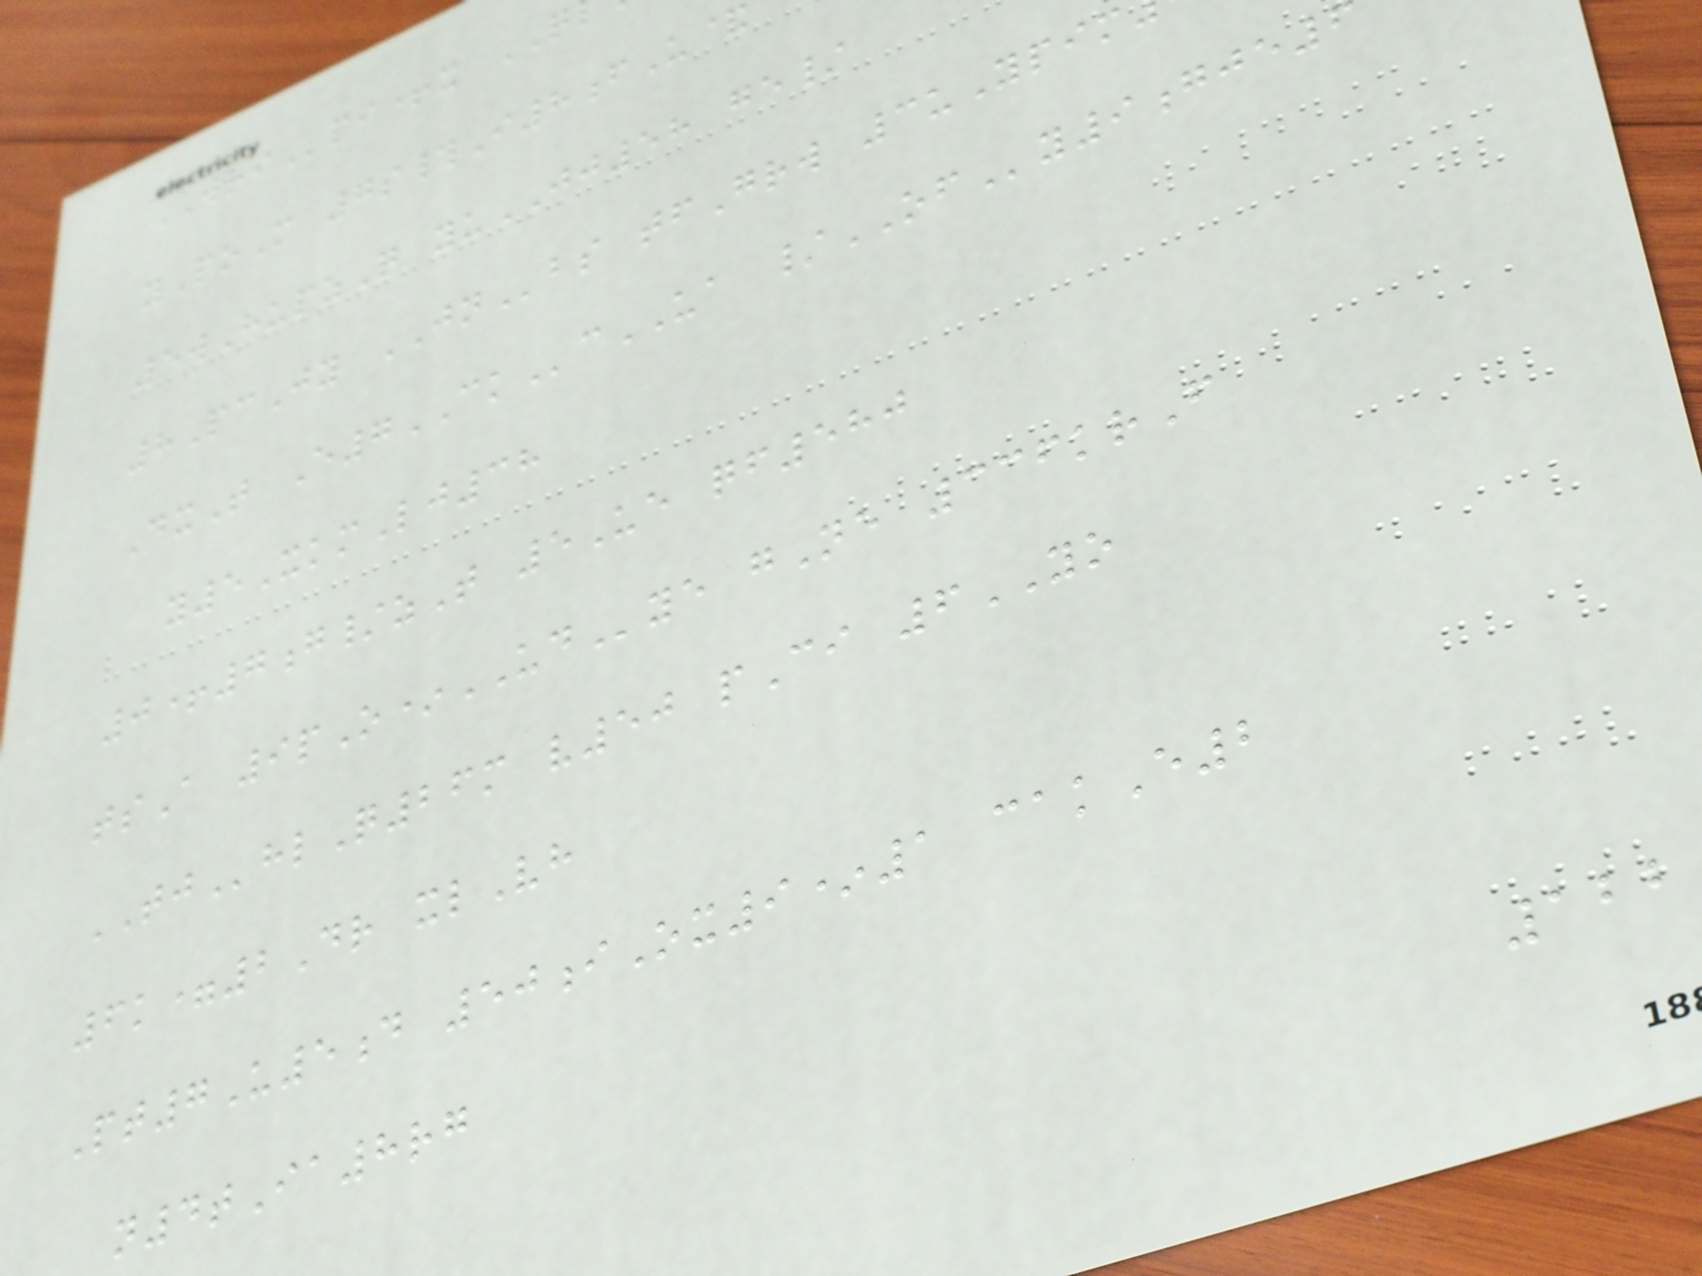WRIpi+x
yPoM 7s#I8fU&
5wHupzQ yuJJ58 ge/
8PcJy JNbs tfGrw 3uYpim
DxT E7CKcUA /OFy9gje
y5XkmLj38
0+7g/zT 5Ue qf580
tsA 9pO*UDye gNe 336krF
TJhlQ26m v50 pCi 6YO
6k=2Dr xlVh
Pt7U5d 50iOx9*1 cakE2
n4tIa8rg
122
